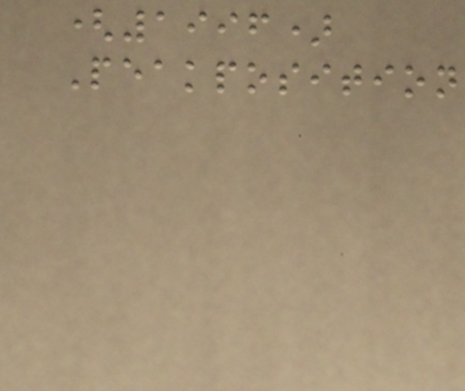(1996)
Peakposition
